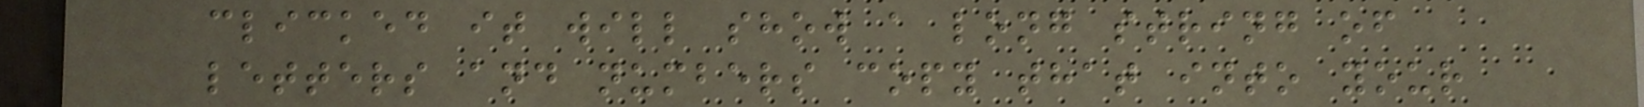clicked it will show a long string of
letters and numbers copy that into your
